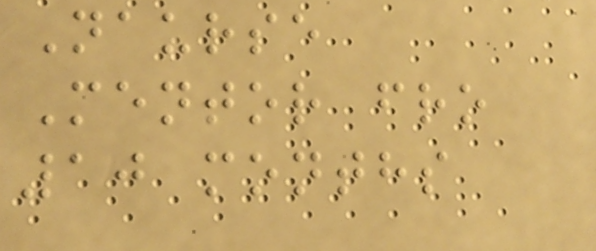Naurse
Mentor fro
10 months
